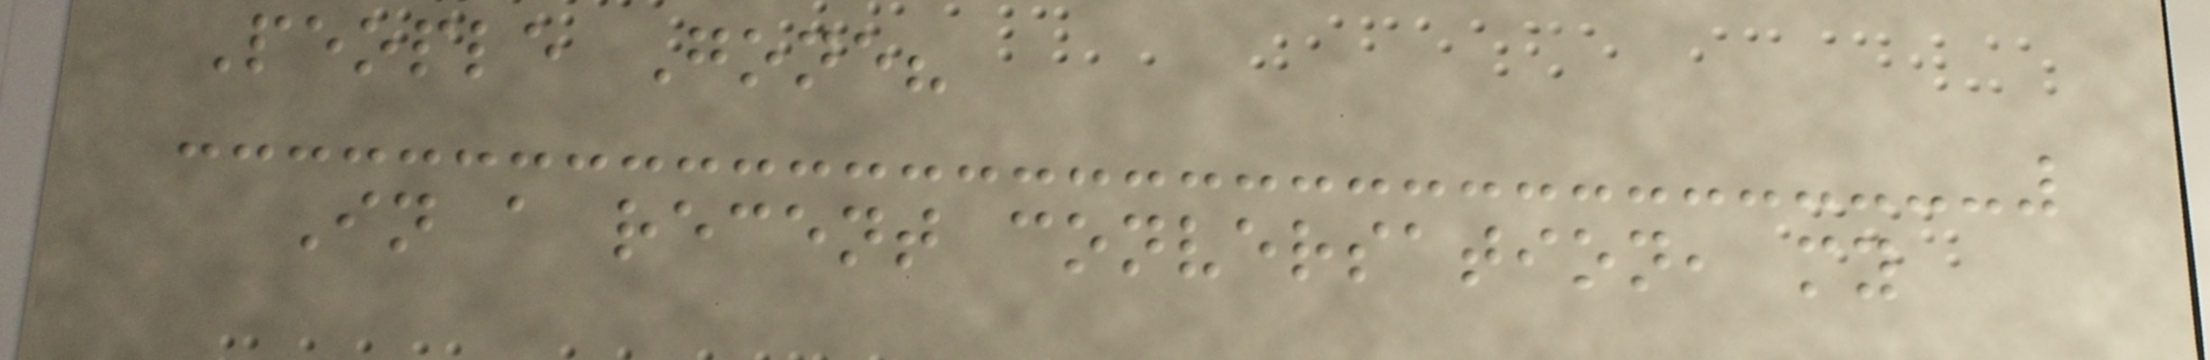People Gone?
In a recent conversation, my
